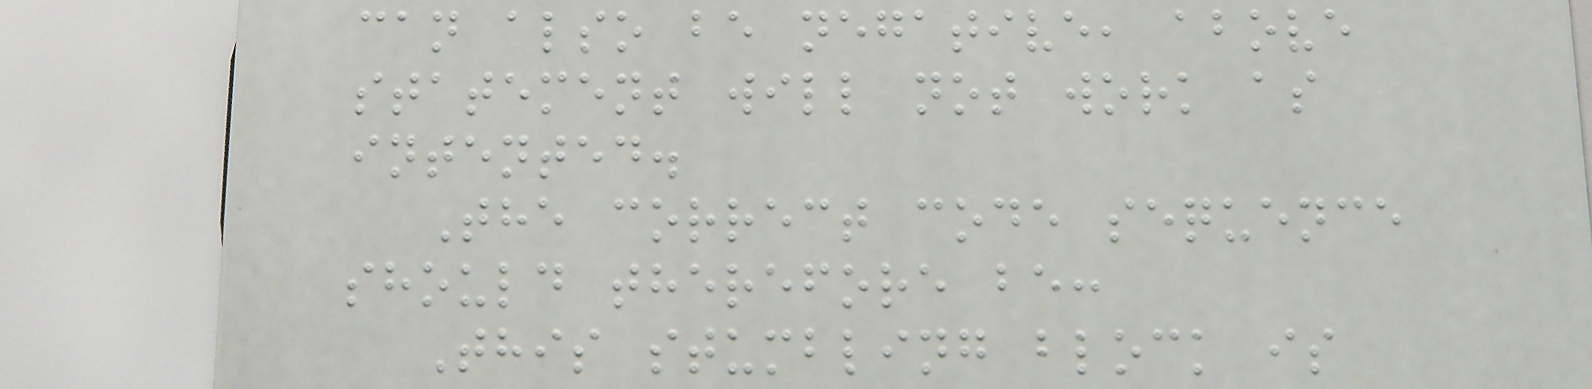can also be negative, above
statement will not work as
intented.
The correct code sequence
should therefore be:
This stumbling block is
